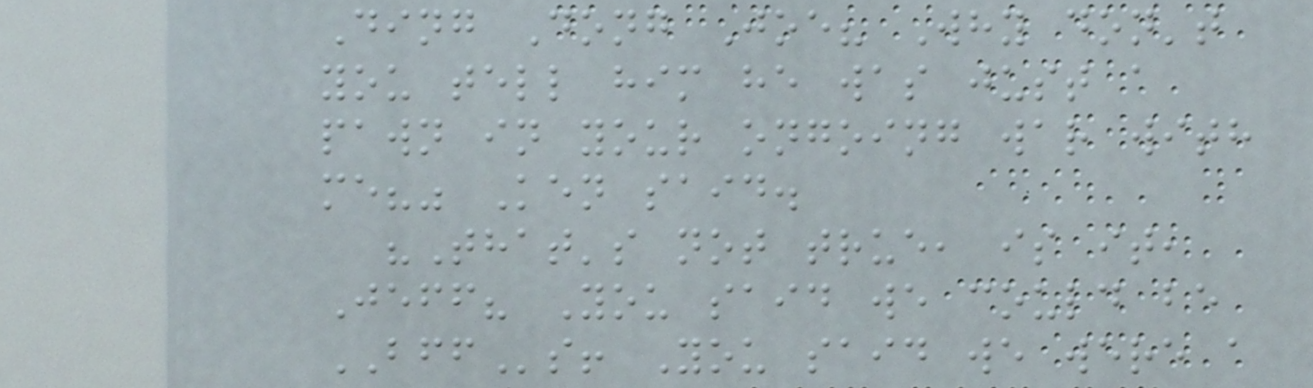Ding Dong Joe? Why don't
you tell him he was just a
pawn in your ongoing war with
me?" Ken said.
"That's not true, is it,
Jeff? You said we could be
BFFs! You said we were a
